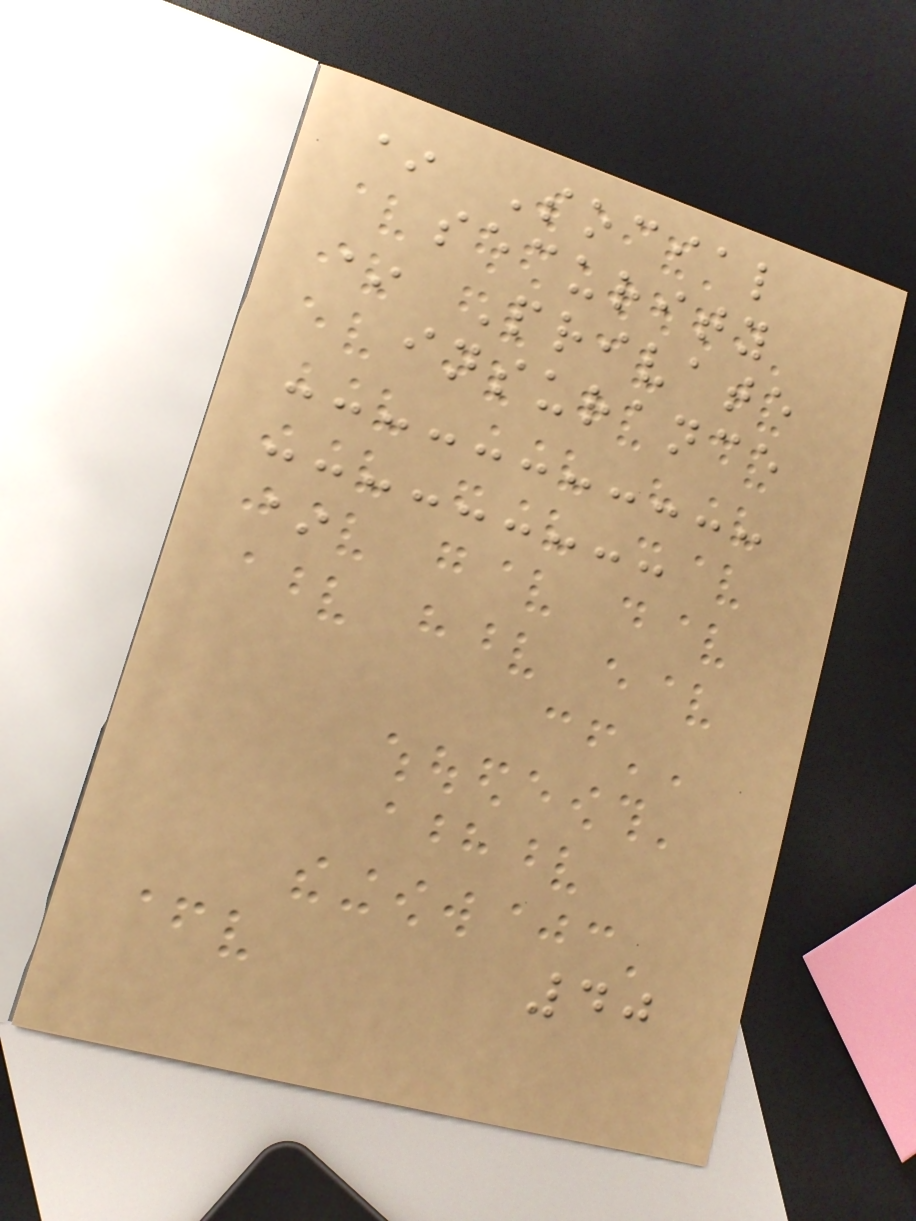* Social
security
* Private
insurance
*
40
